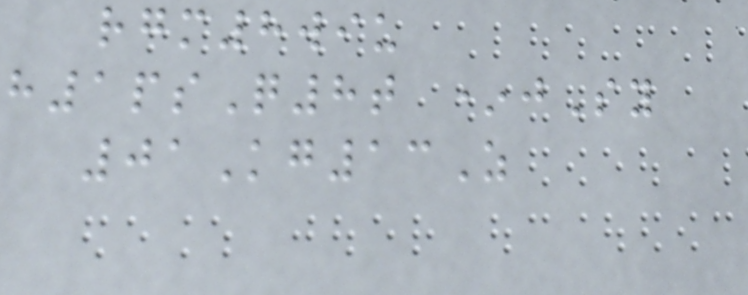rgm8wiu
h1psQ8t *jSy
01Kg13Z
